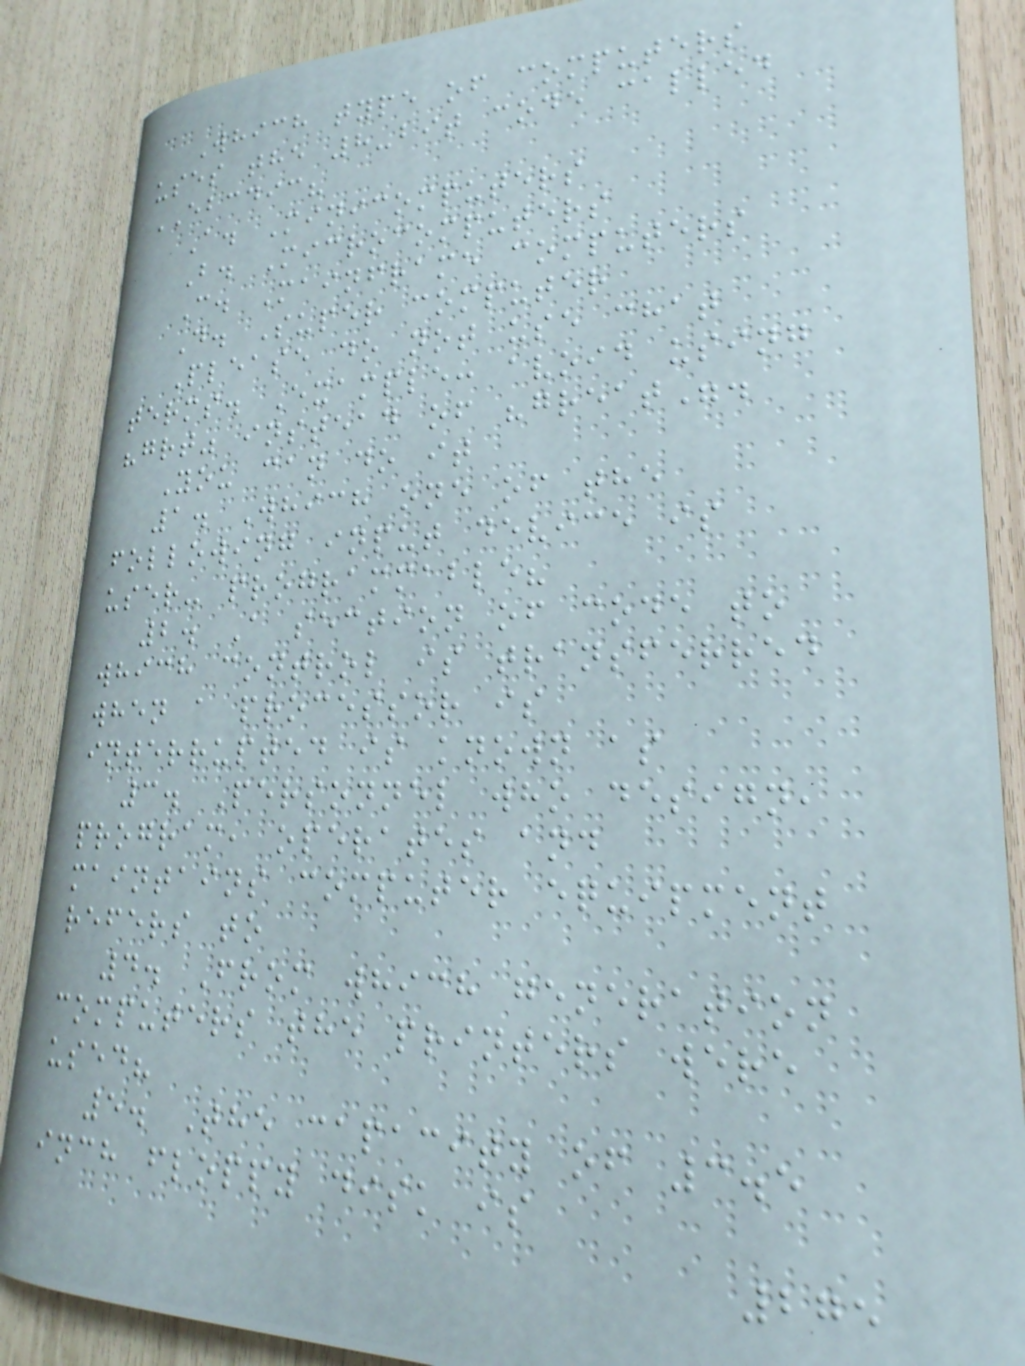Which type of computers
uses the 8-bit code called
EBCDIC?
A. Minicomputers
B. Microcomputers
C. Mainframe computers
D. Super computer
Please do not use chat
terms. Example: avoid using
"grt" instead of "great".
You can do it
1. Which one of the
following input device is
user- programmable?
2. A section of code to
which control is transferred
when a processor is
interrupted is known as
3. Personnel who design,
program, operates and
maintains computer equipment
refers to
4. From which generation
computers the printers were
used?
5. The capacity of 3.5
inch floppy disk is
275
